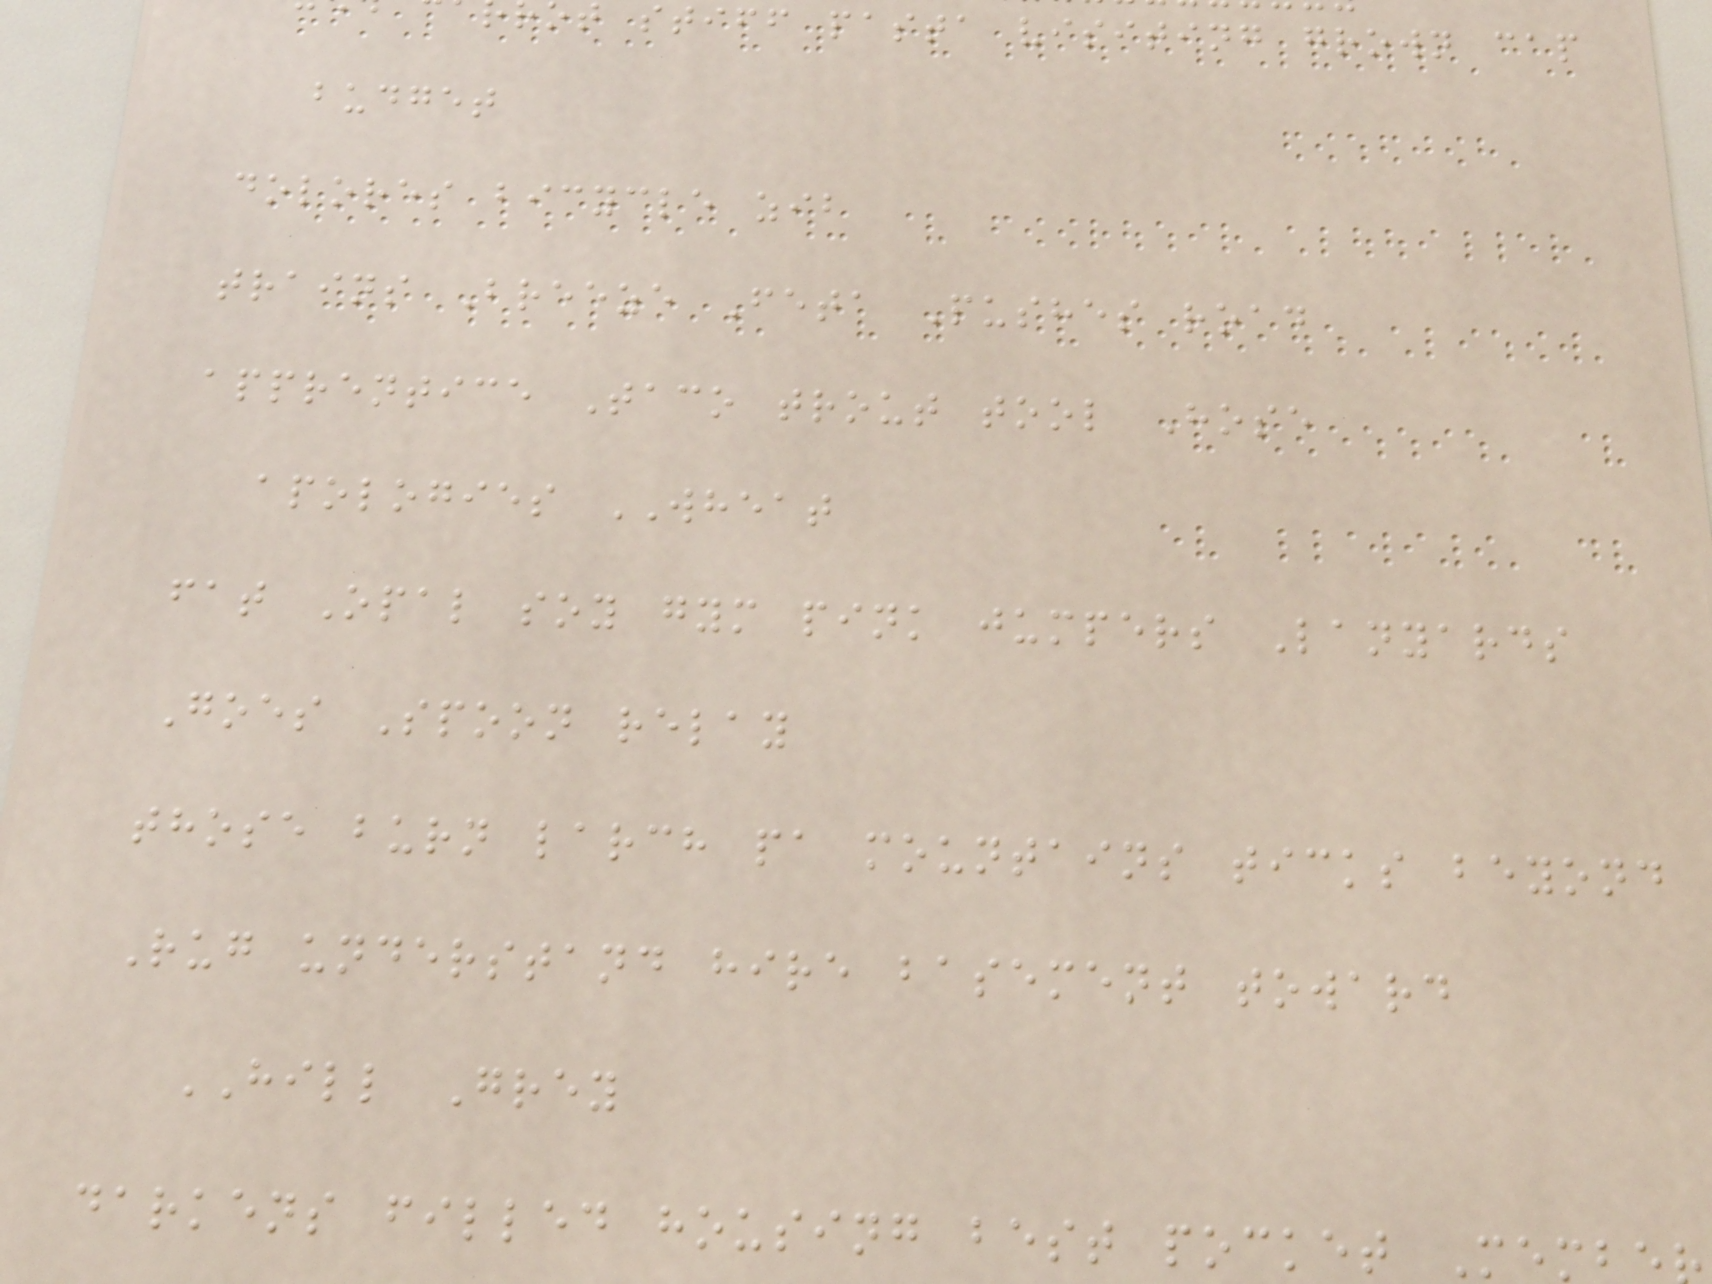t stiff pasta visiting grown cap
budget
dolores bicycle zib
trains Breeze Feta Pushes road
apprentice Taco trout tool Hose
apologies WHEAT
fat Opal soy gym pink jumpers Lanyards
Goes Spoon relay
those burn larch pa mountains ticks beyond
Rug understand hire basement toward
HILL Grey
darkens filled housing best pocket Mem
